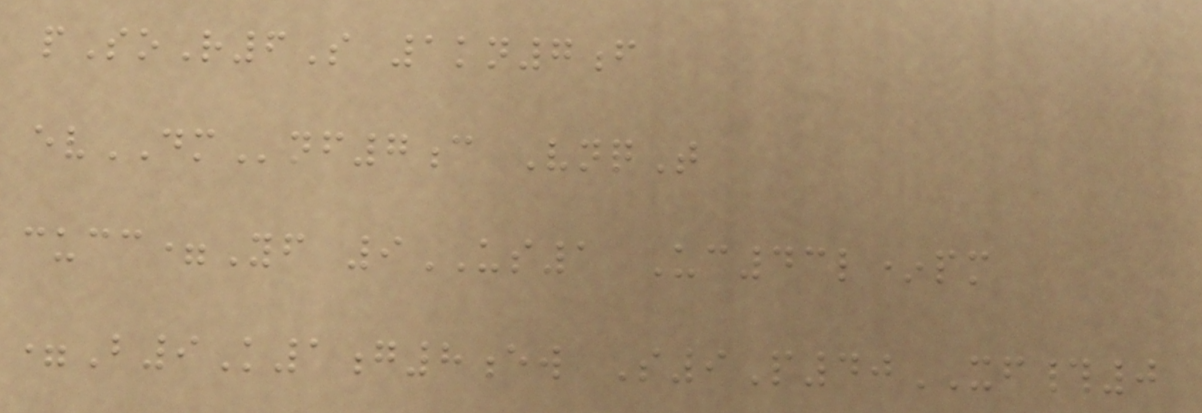pSoR6S 1kn7f
evDMnf7c VnqT
cucc=Yf 9US1 Uc43l*pm
=B9K1g8ew S9P40XF#0
